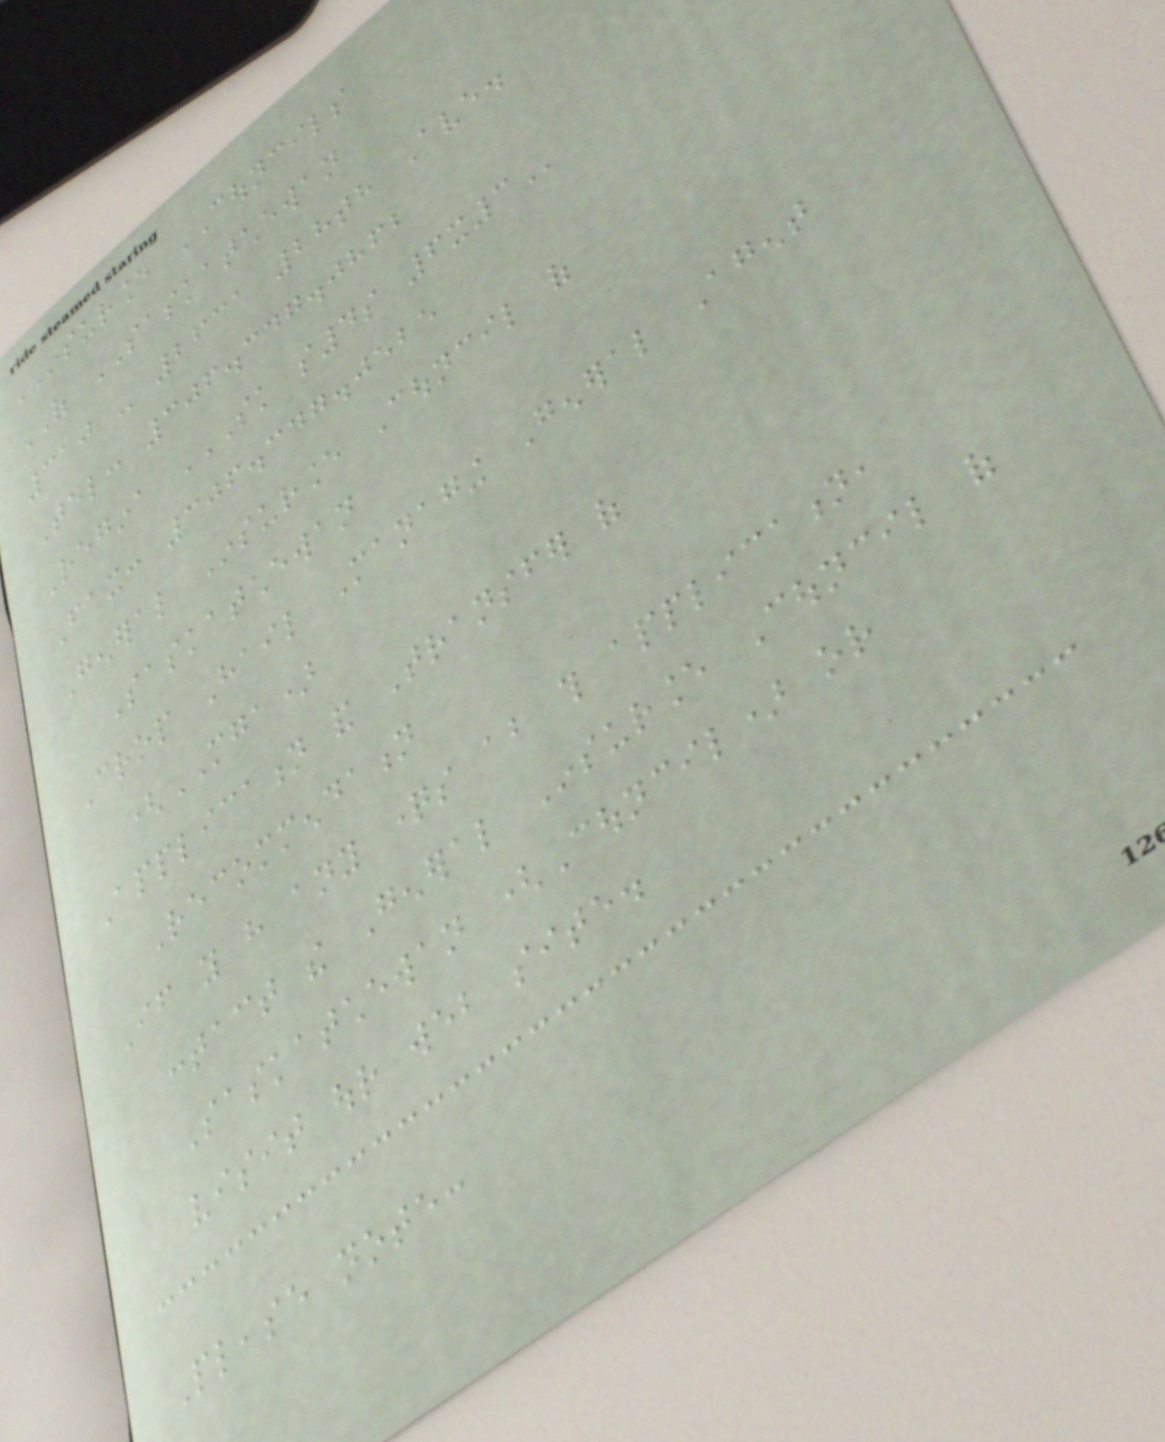INSURANCE COUNCILS
OF SASKATCHEWAN
310 - 2631 28th Ave.
Tel: 306.347.0862
Regina SK S4S 6X3
Fax: 306.347.0525
General Insurance Council of
Saskatchewan
Crop Hail Managing General Agent
(MGA)
Application and Transfer of
Recommendation
If you have any questions about this application,
contact the General Insurance Council of
Saskatchewan (Council) or
visit our web site.
Please note:
